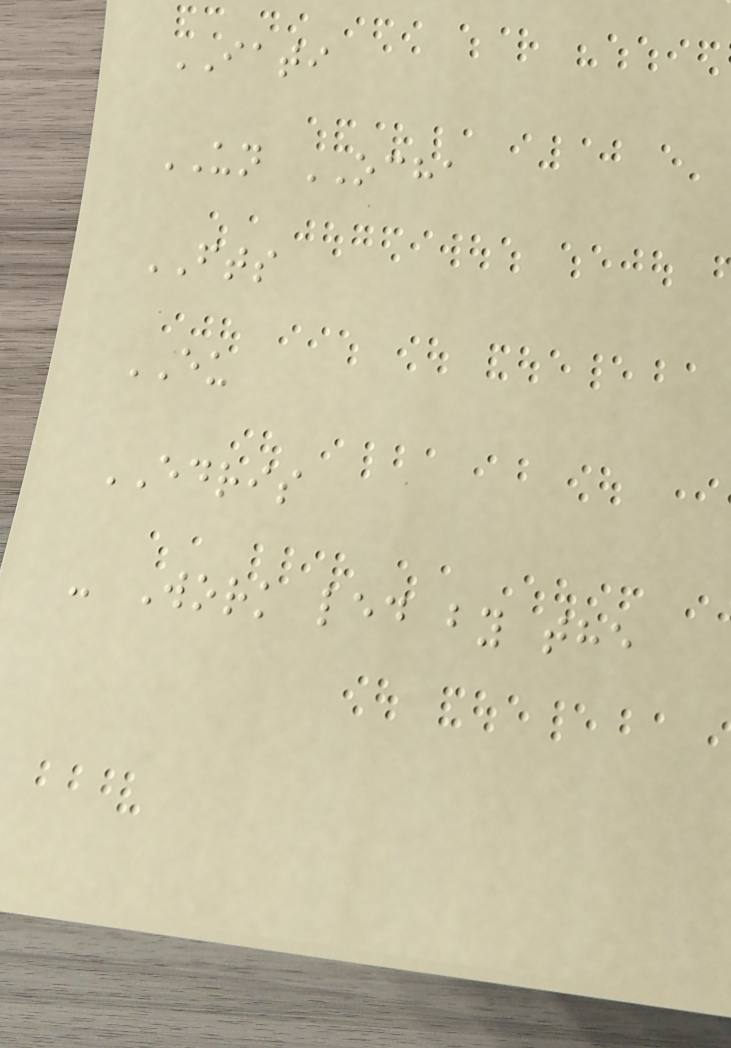IATI
UN OCHA
FTS
EU
EDRIS
- Work led by the
